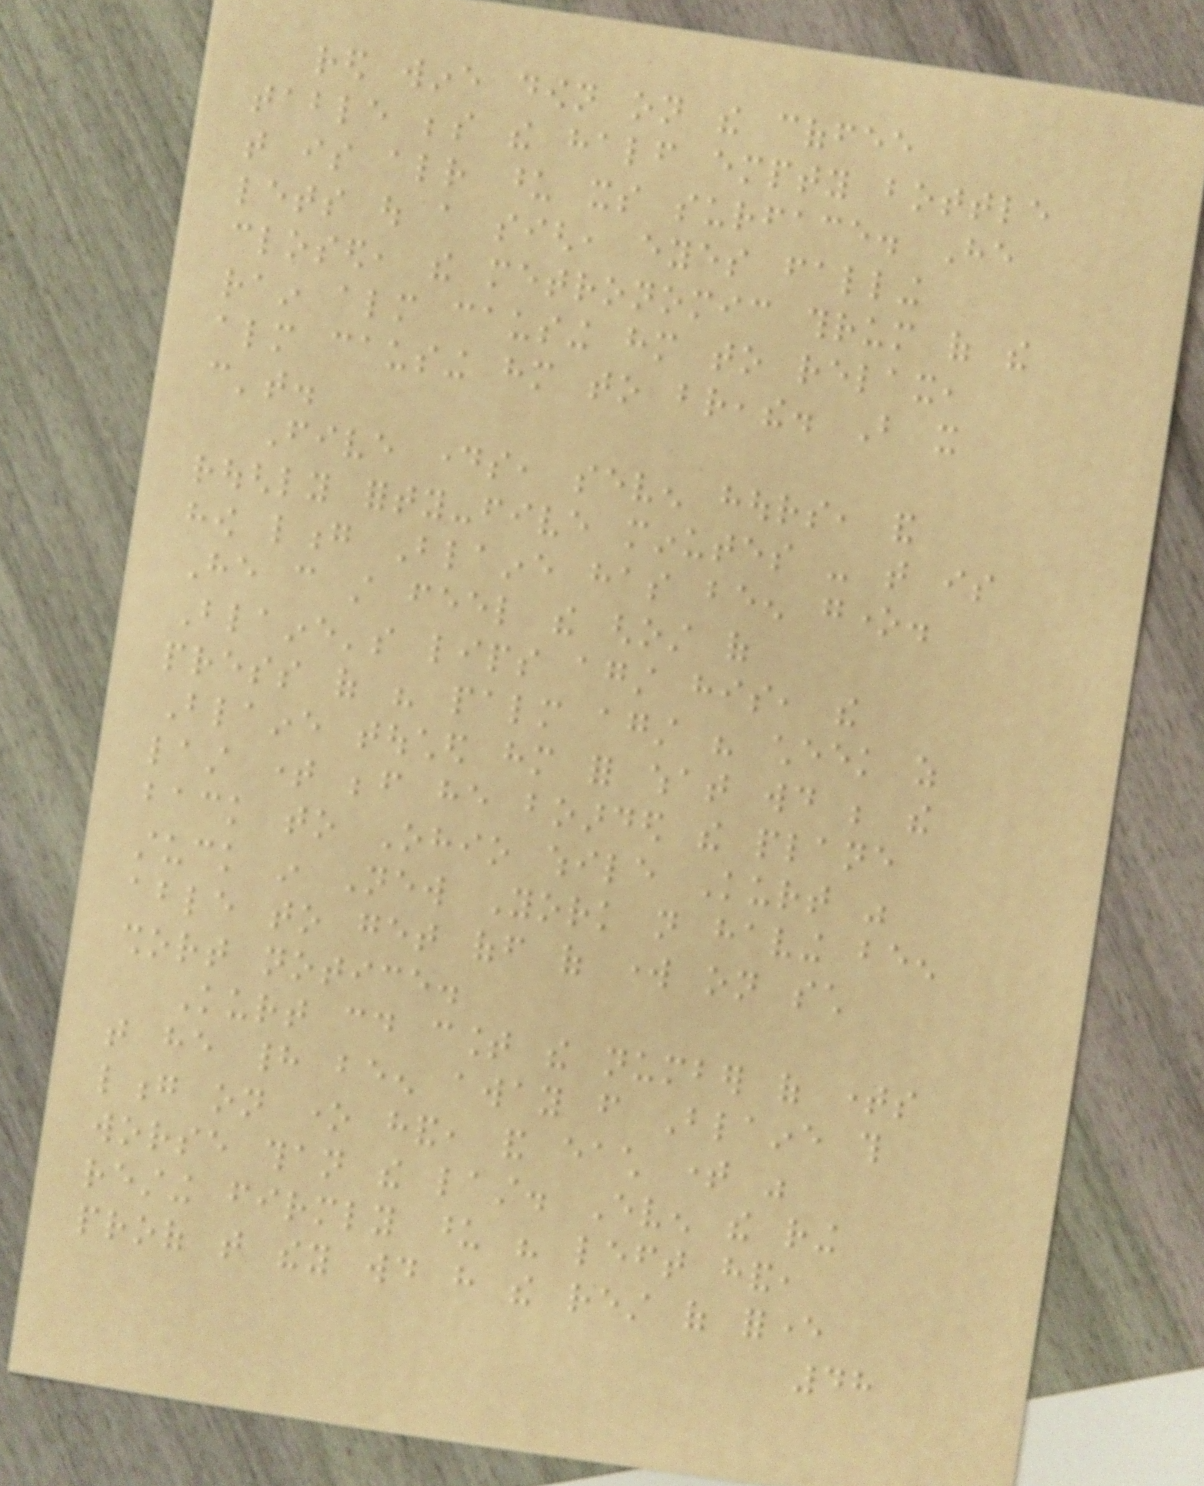red wine down on the coffee
table beside the half empty bottle
that is already upon its surface. He
lets out a sigh, eyes falling
closed, the metronomic thrum of the
rain almost causing him to relax,
almost causing him to breathe. But it
can't.
Five days, seven hours, and
roughly forty-five minutes - that is
how long Blaine has been gone.
He can still feel the ghost of
Blaine's lips against his, the
press of his palm against his cheek as
Blaine touched him for what would be the
last time before he boarded the plane
back to Ohio while Kurt was
stuck in New York not having been
able to get off of work on such
short notice.
Kurt could count the number of times
that he had been away from Blaine this
long on one hand, and each time was
worse than the last. Even the ring
resting firmly upon his left hand,
proof that they would have the rest of forever
48
